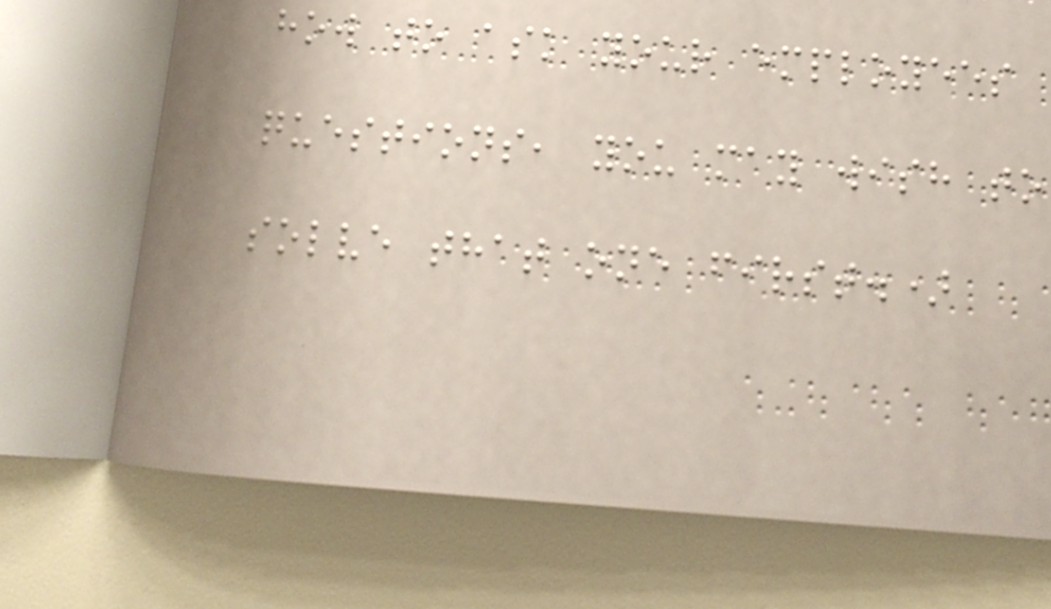how to ask your employees
questions, you may wish to
solve that one first.)
